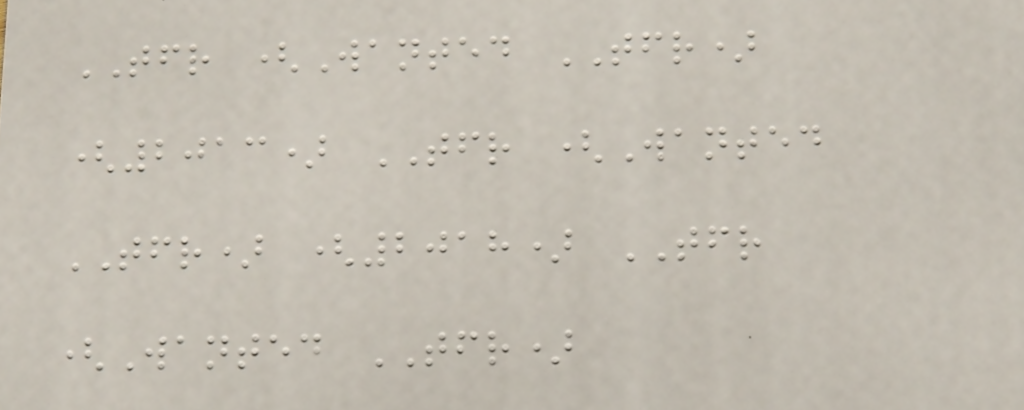TFR (Wanted TFR)
(2013) TFR (Wanted
TFR) (2018) TFR
(Wanted TFR)
